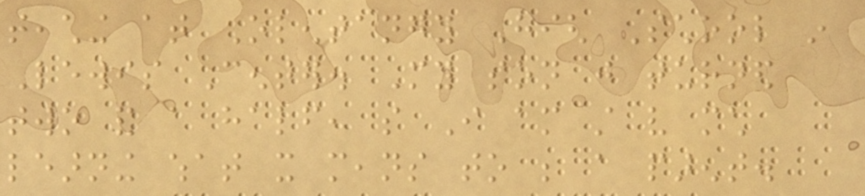teaching at Olentangy High School in
Lewis Center. My son just turned
two and a half, so I am still very much
learning what it means to be a parent.
